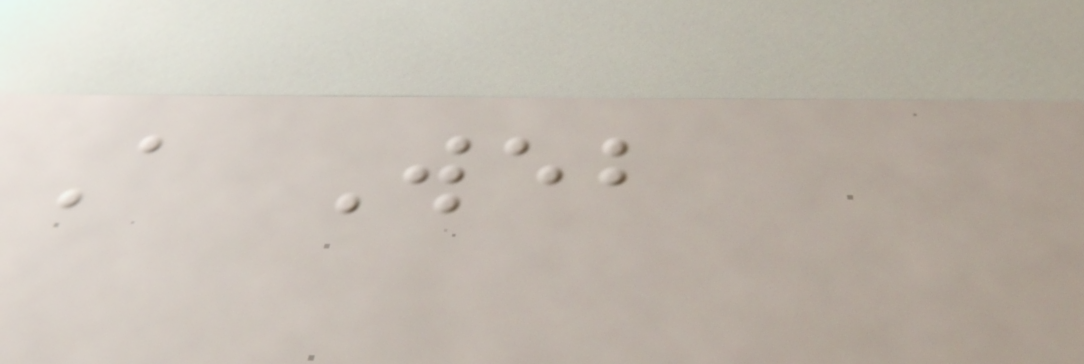A Web
